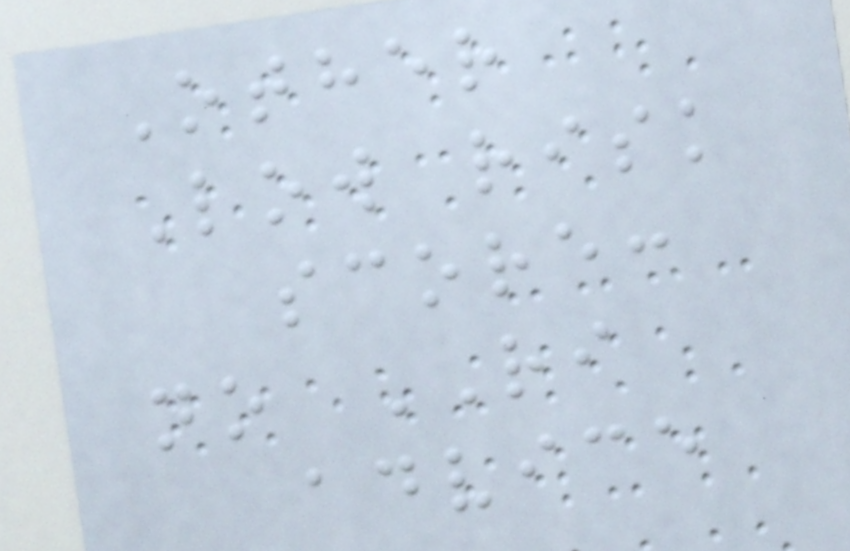Other
Low risk
score:
no RI
advice
